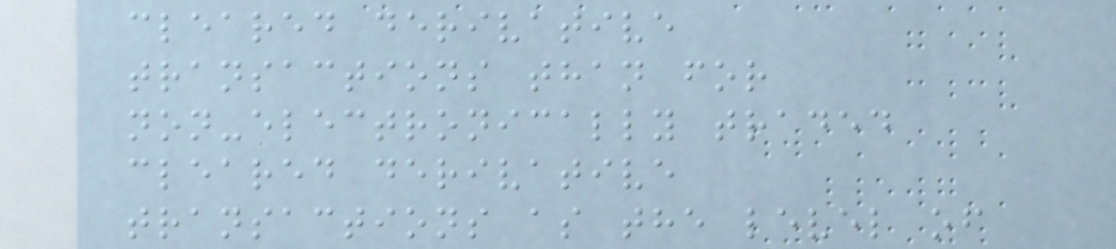cleared derivative
transactions than for
non-electronically traded
cleared derivative
transactions as the level of
